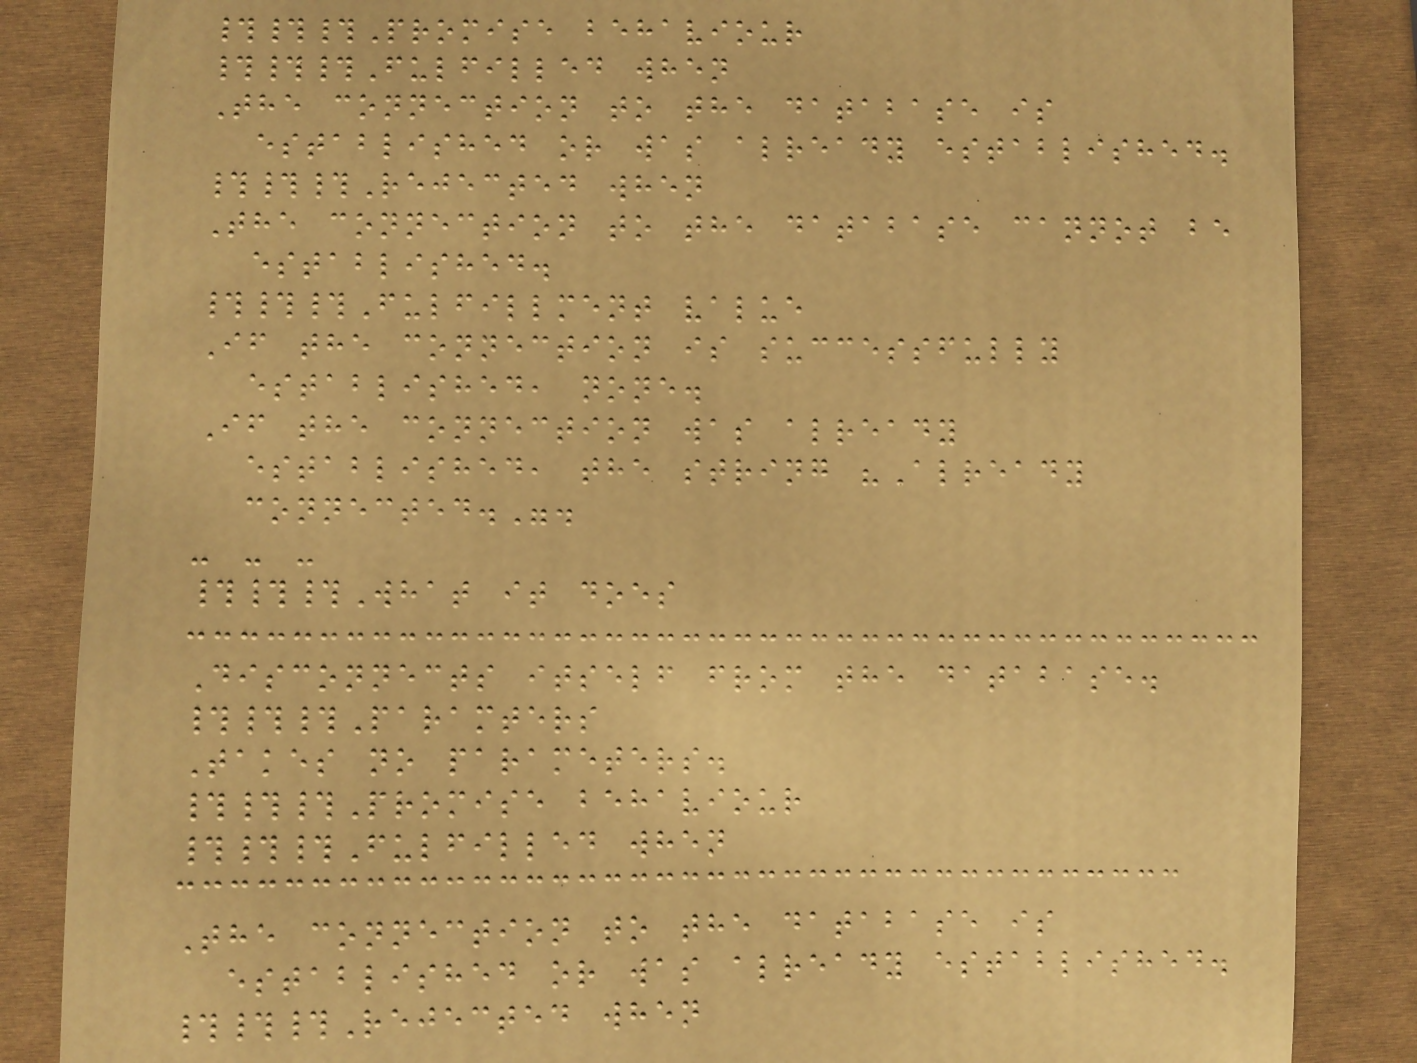###Promise behaviour
###Fulfilled when
The connection to the database is
established or was already established.
###Rejected when
The connection to the database cannot be
established.
###Fulfillment value
If the connection is successfully
established, none.
If the connection was already
established, the string "Already
connected.".
- - -
###What it does
Disconnects itself from the database.
###Paramters
Takes no parameters.
###Promise behaviour
###Fulfilled when
The connection to the database is
established or was already established.
###Rejected when
